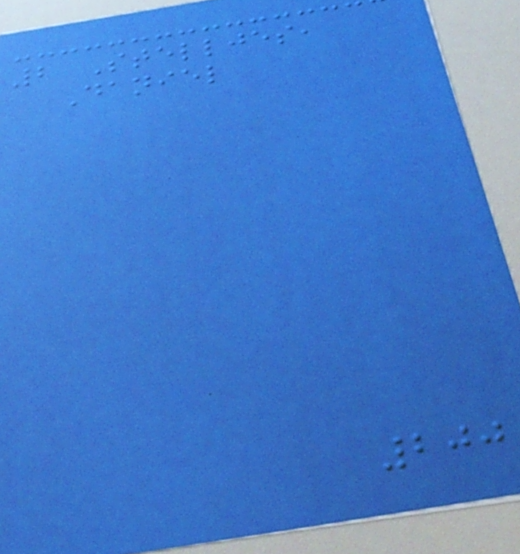2 Stelljes,
Daniel
200
